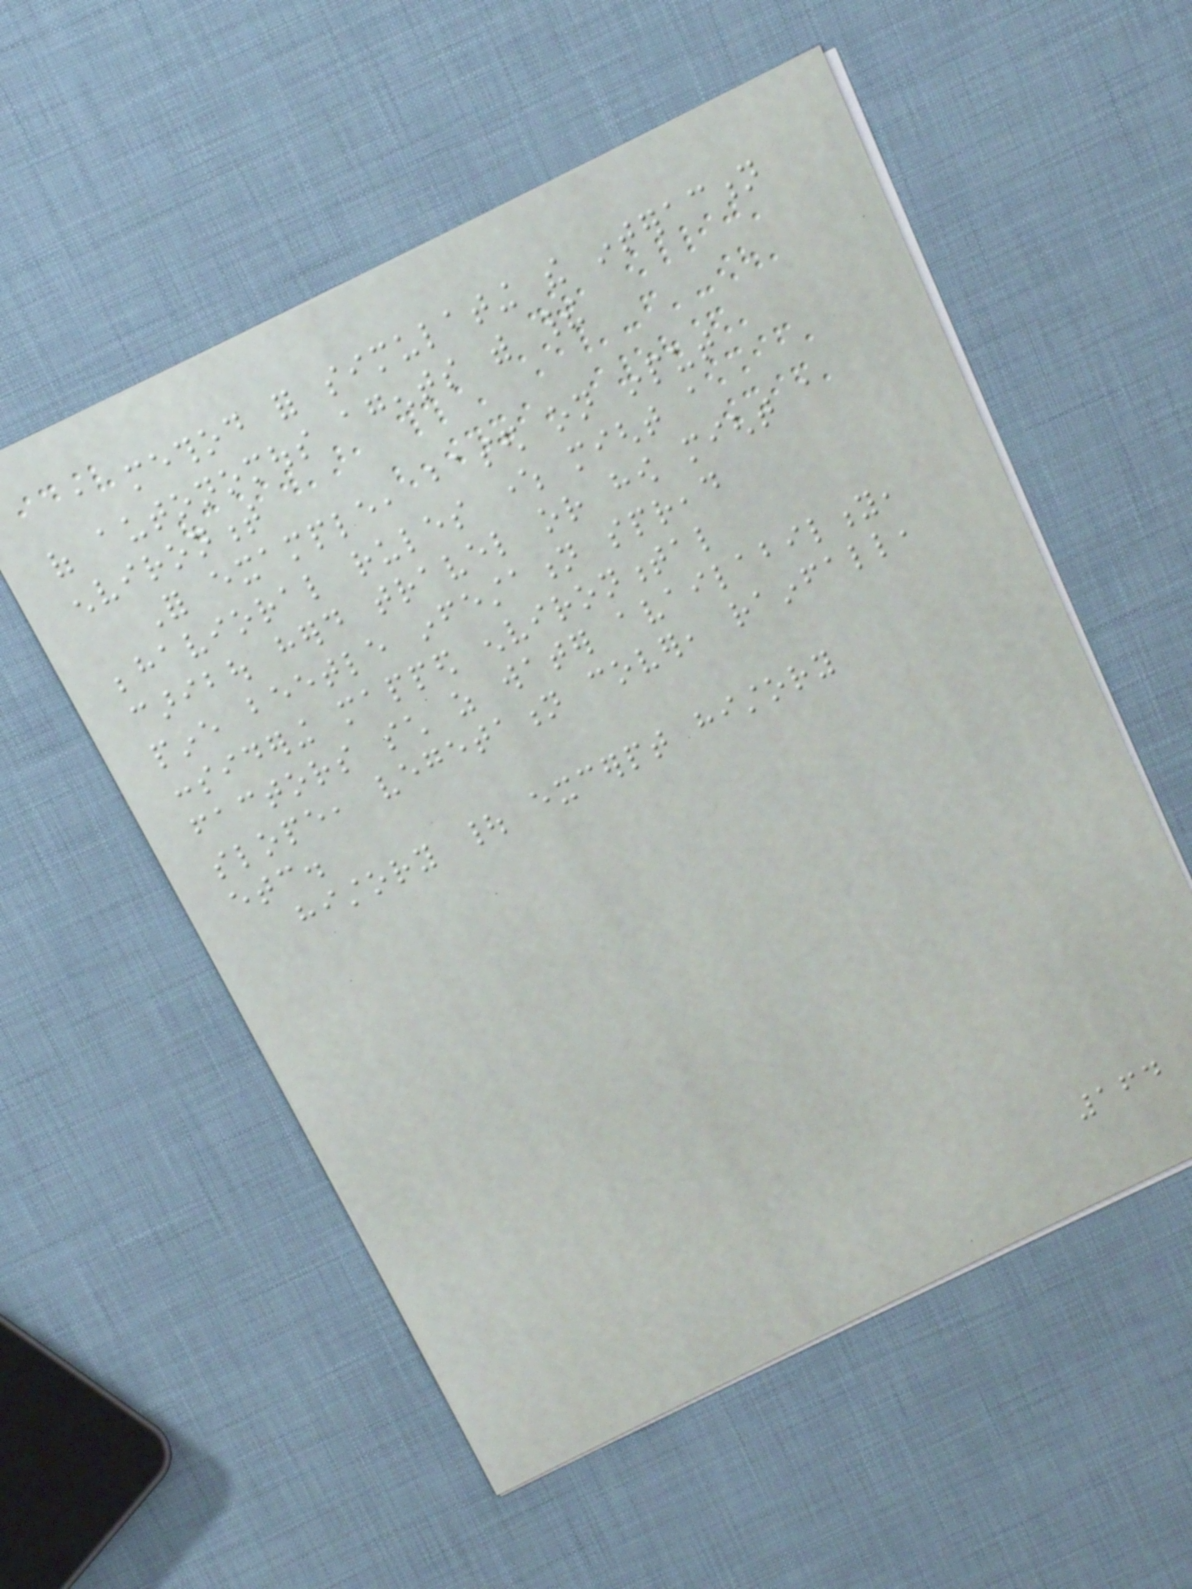a method for simulating the interaction
of autonomous agents with their
environment
For example, based on input
behavioral rules where might a
caribou herd travel or how might a
pine beetle infestation spread
considering mapped environmental
factors such as water availability,
slope, vegetation cover, rainfall,
etc.
history | excerpt history
164
